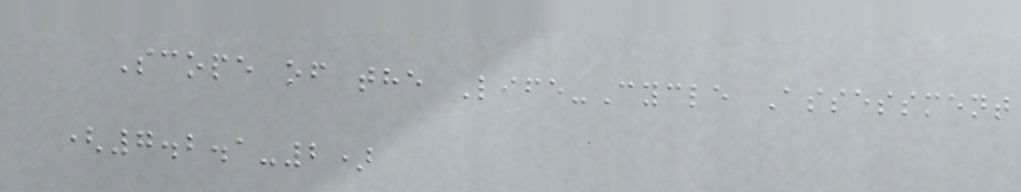Scope of the Life-Cycle Assessment
(7.2.1-2)
